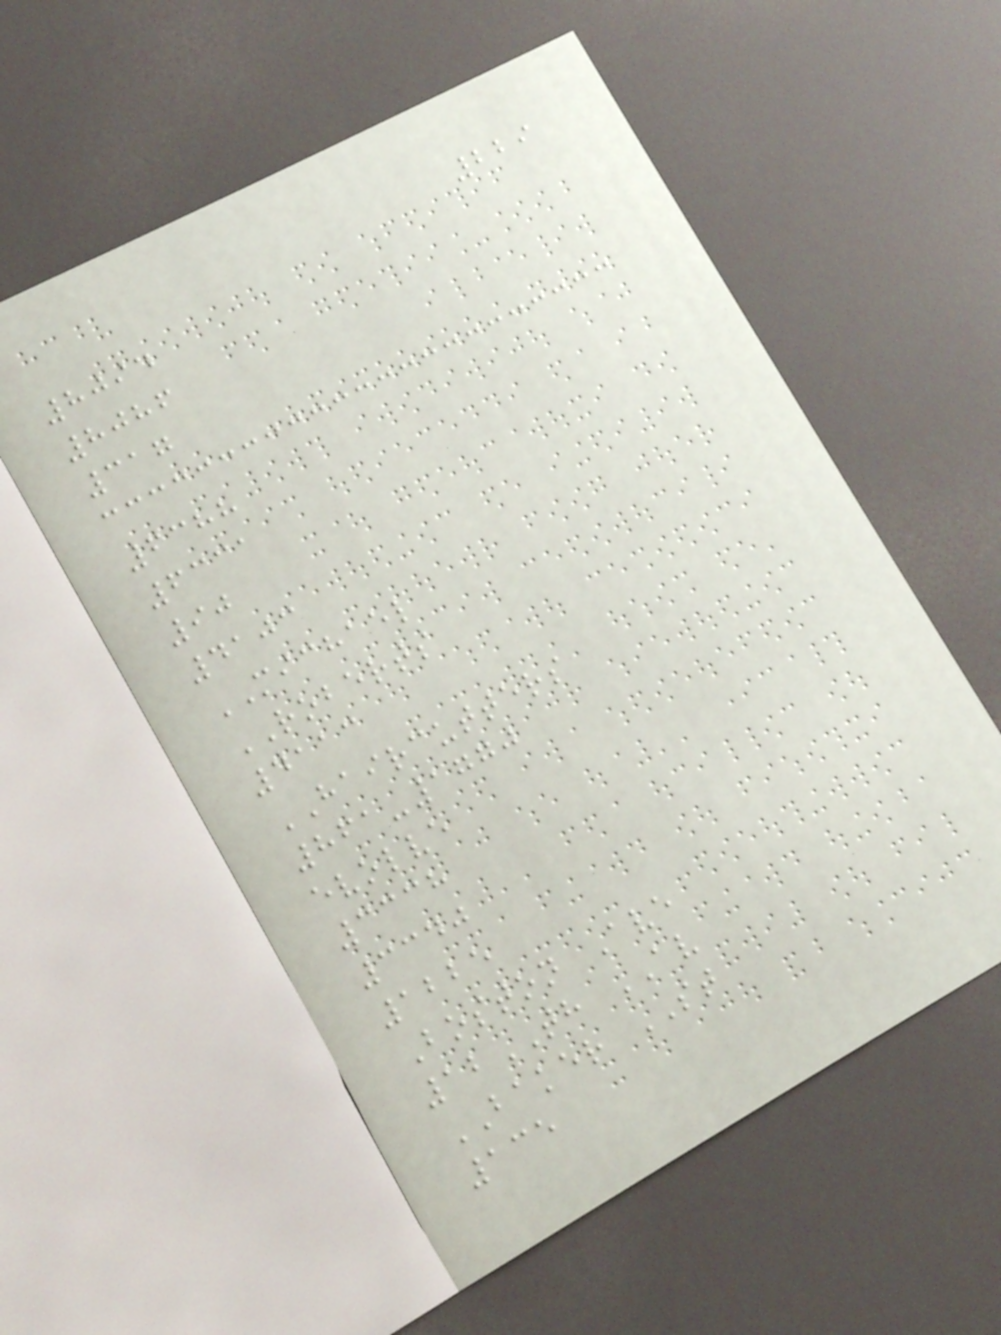229
8094
8086
317
6388
6331
90
4103
MICHAEL
ROBERTS
4113
HAIRCUTTERS
861-1770
evolve
3338
3340
1225
Boston Ave
12TH AV
BAKER ST
135
